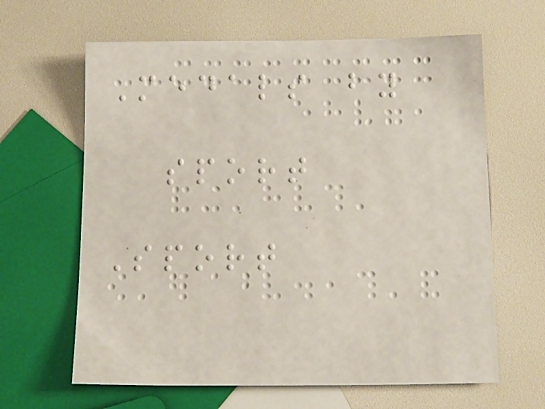Medals by
sport
Sport
